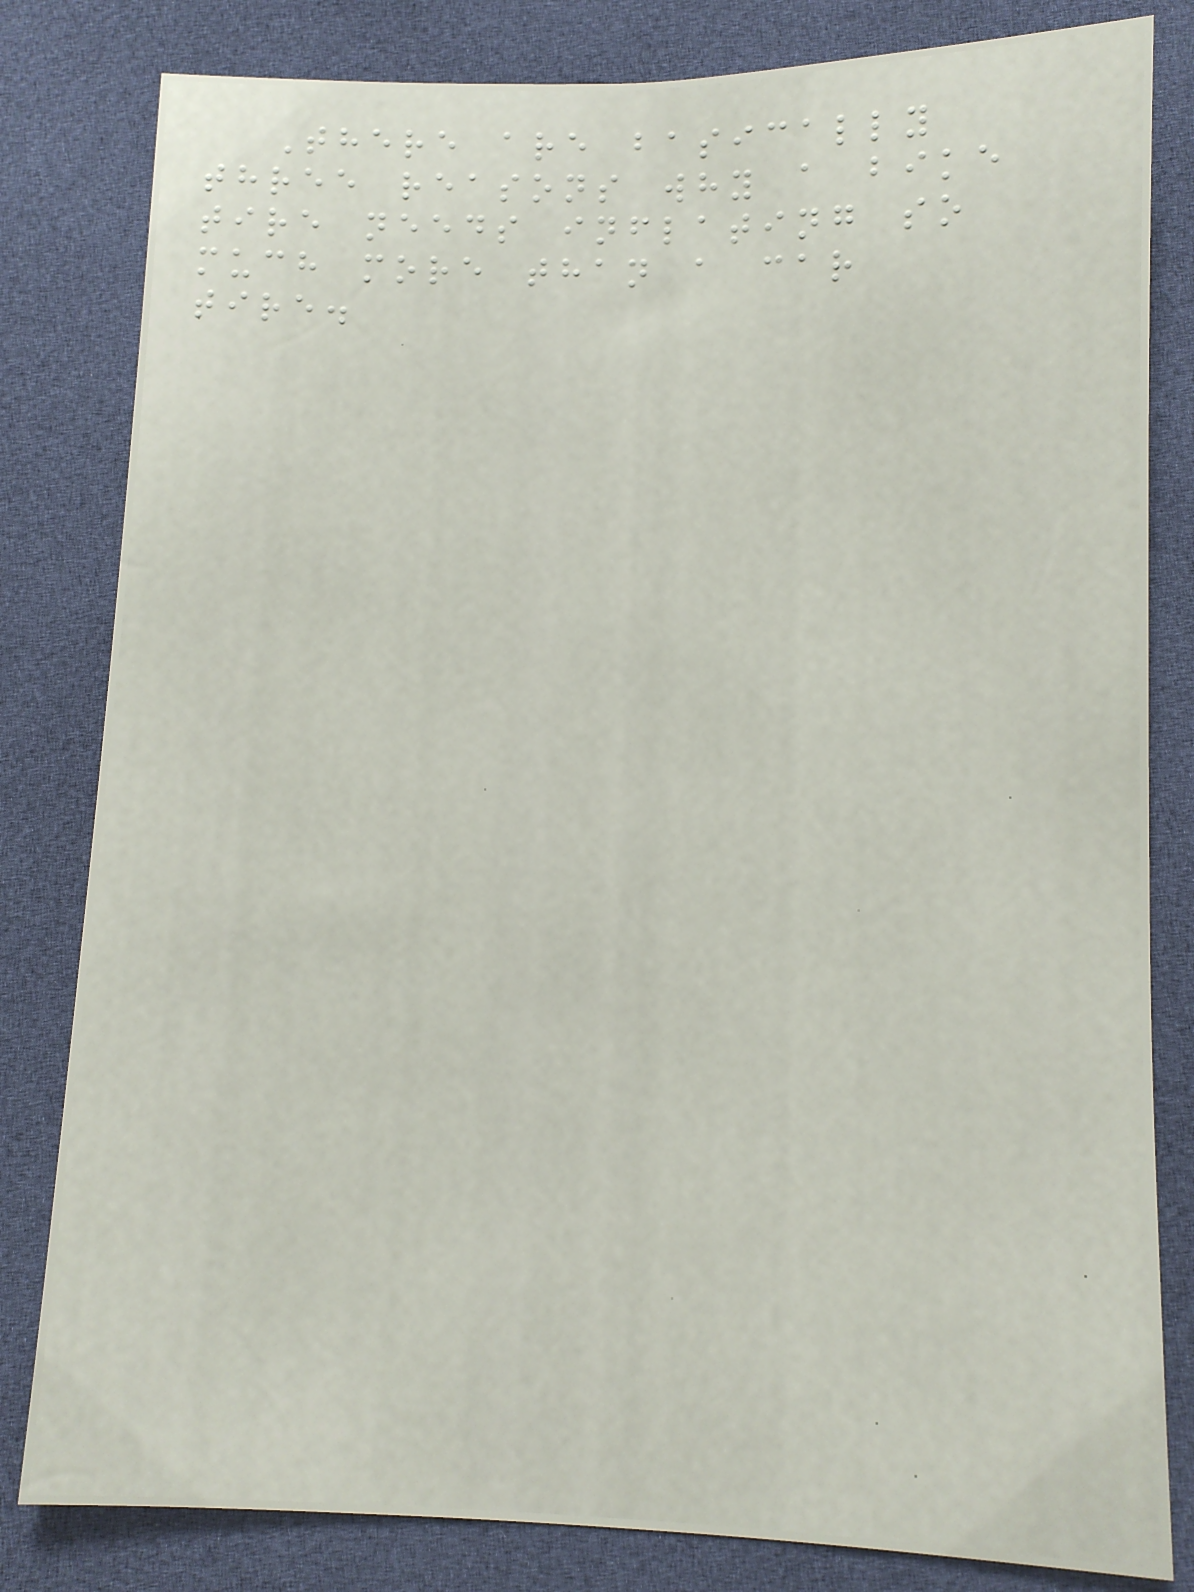There are basically
three reasons why a bike
tire needs inflating so
much more than a car
tire.
